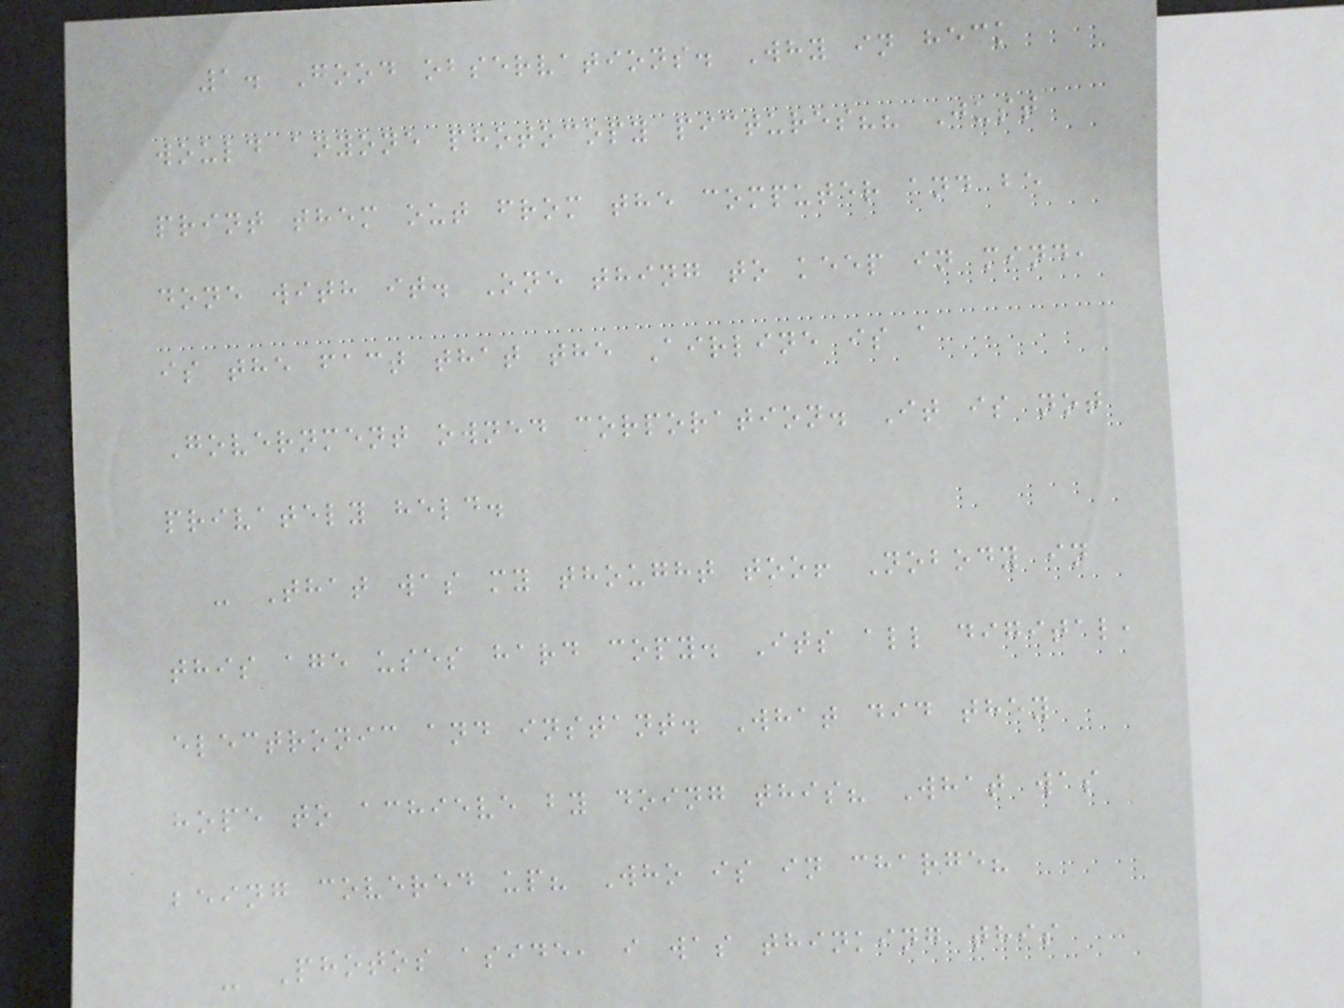1. Good observations. Why in heck
would anyone photocopy pictures?? Just
print them out from the computer and be
done with it. One thing to keep in mind,
is the fact that the Airline is a
Government owned corporation. It is not
privately held.
- That was my thought too! Nobody in
this age uses hard copy. Its all digital,
electronic and instant. What did they
hope to achieve by doing this? What was
being covered up? Who is in charge?
- Photos aside, i was thinking this
